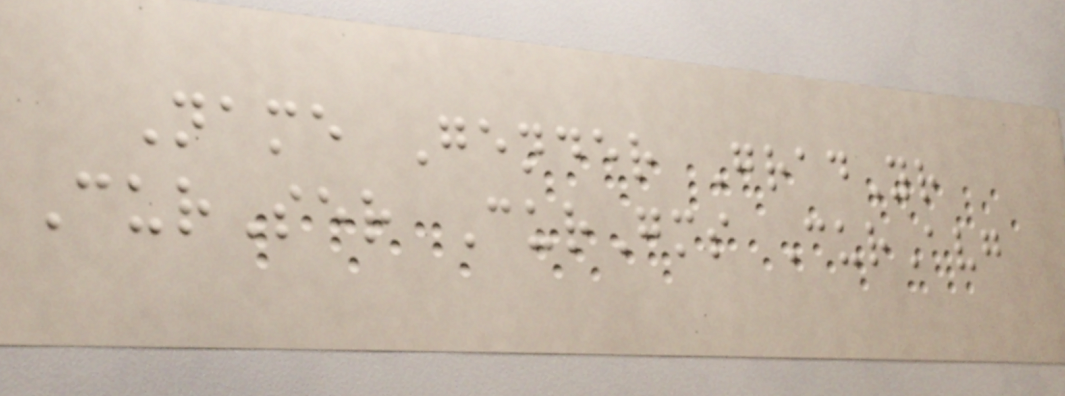Name Gender GradYr
CurSer CurGms CurAvg
